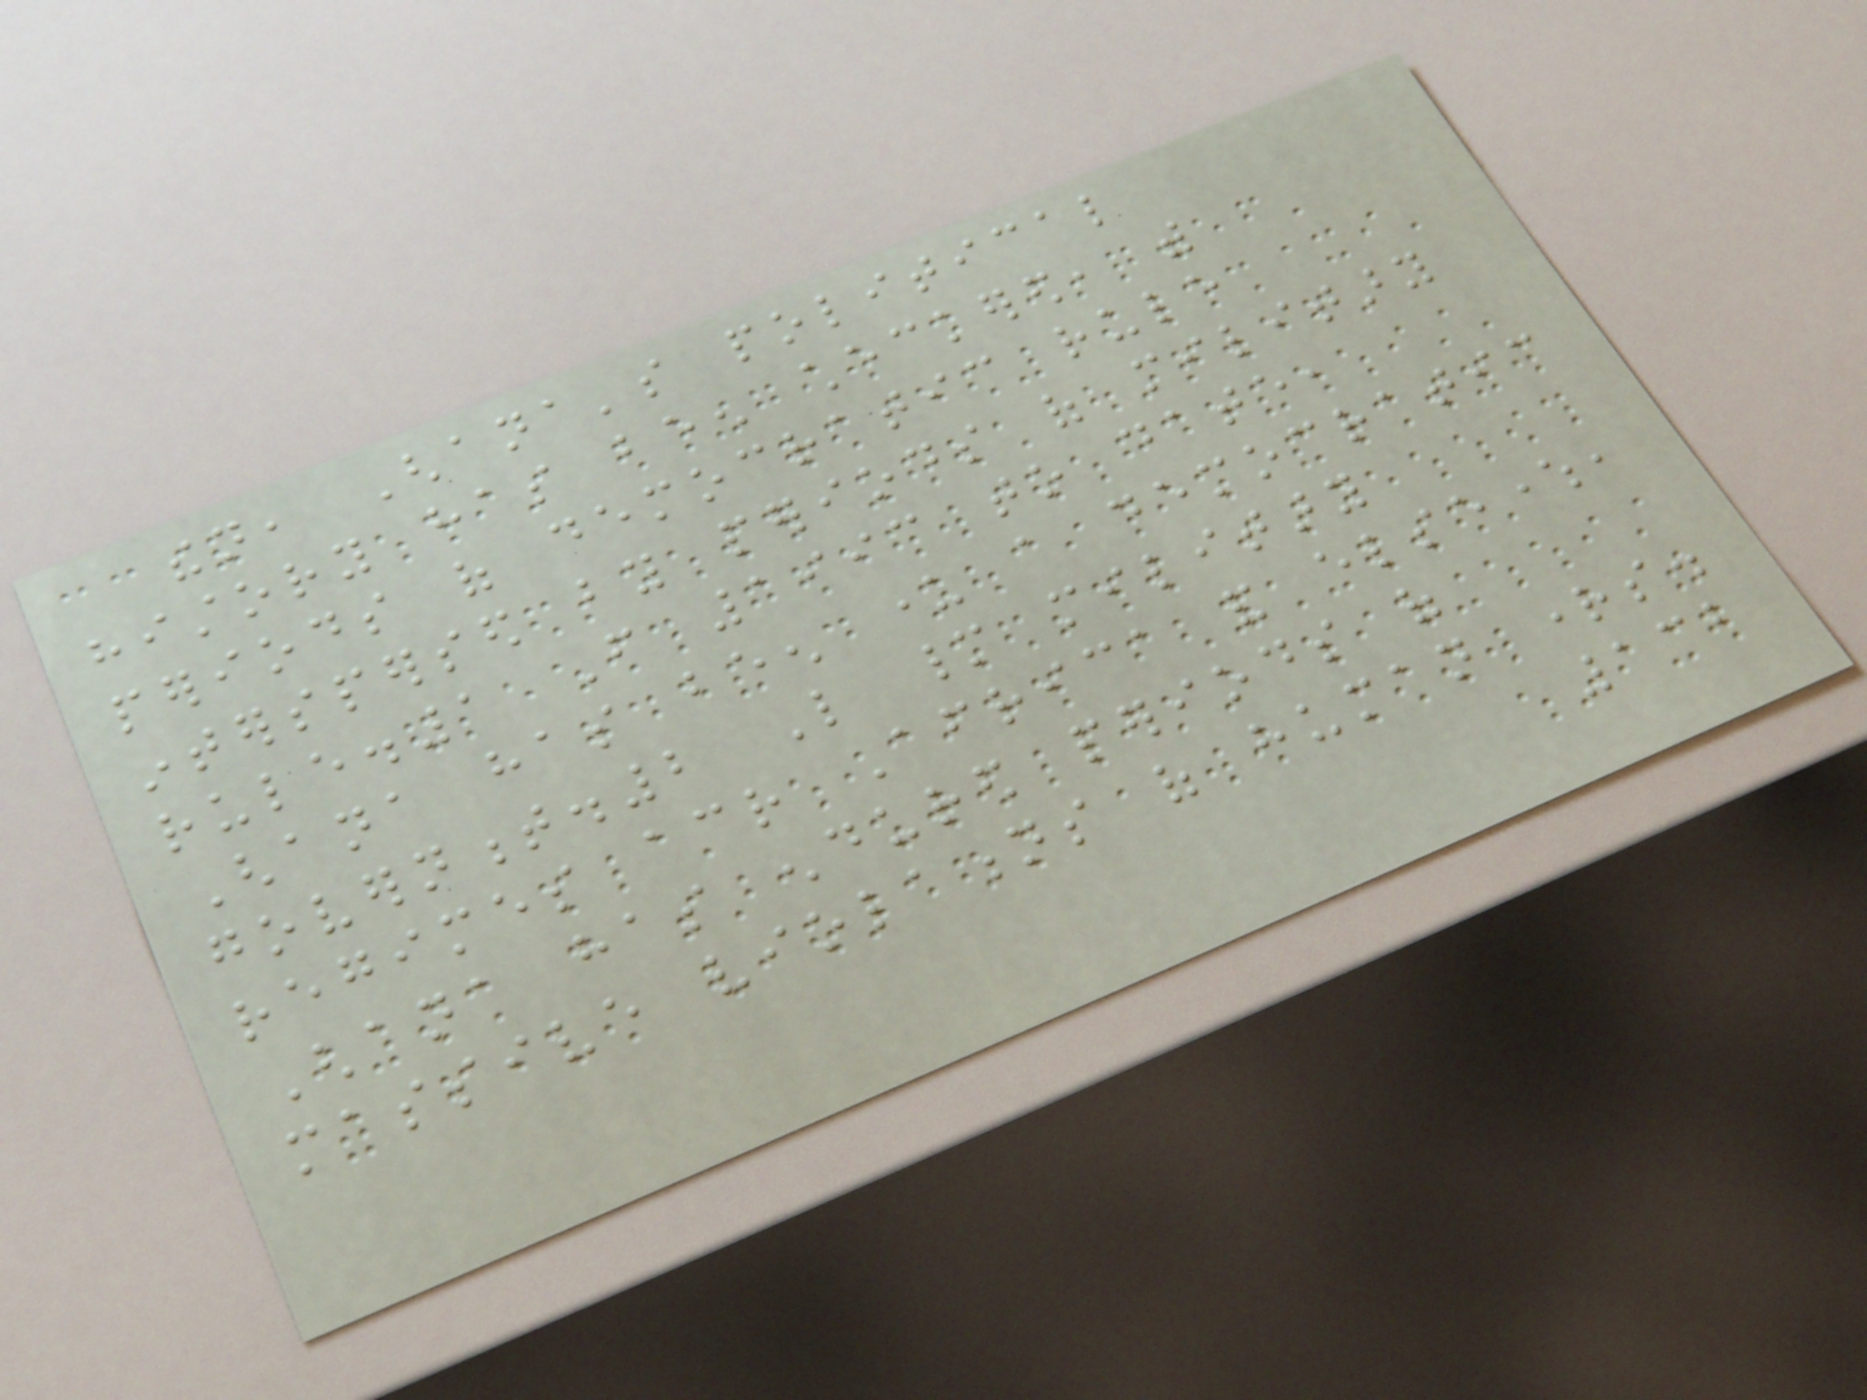then, Ghana's political
history has been checkered, with
periods of democratic rule
interspersed by periods of military
rule.1 From 1993 to date,
Ghana has been under a democratic
government.2 Like many military
regimes across Africa and elsewhere,
Ghana has endured periods of
massive violations of human rights.
132
